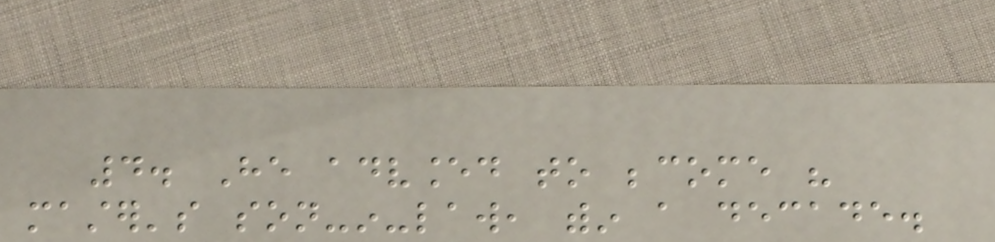4. He advanced to become his
master's son-in-law, within a decade.
